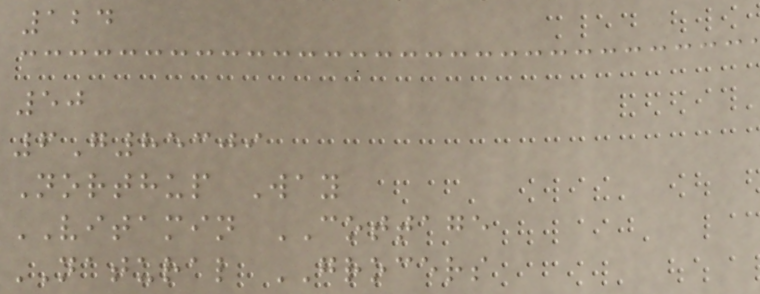124
50
6G85309
Northup Way
VITAMIN COTTAGE
NATURAL GROCERS
